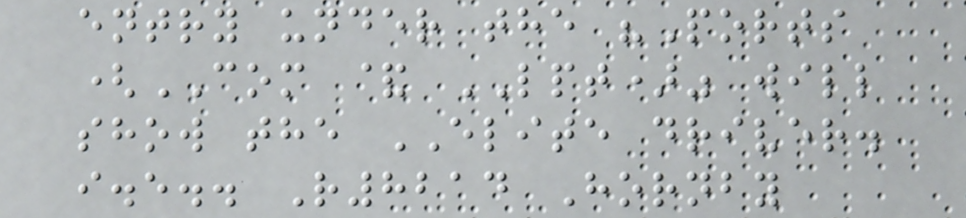entry under the "Ports
(COM & LPT)" will
show the ELITE driver.
i.e.. R8214 Hornby
